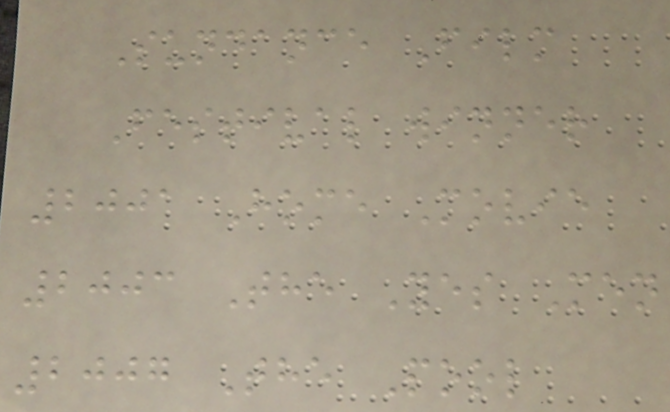Sundance Film
Festival winner
2001 Home Movie
2003 The Yes Men
2007 The Pool
